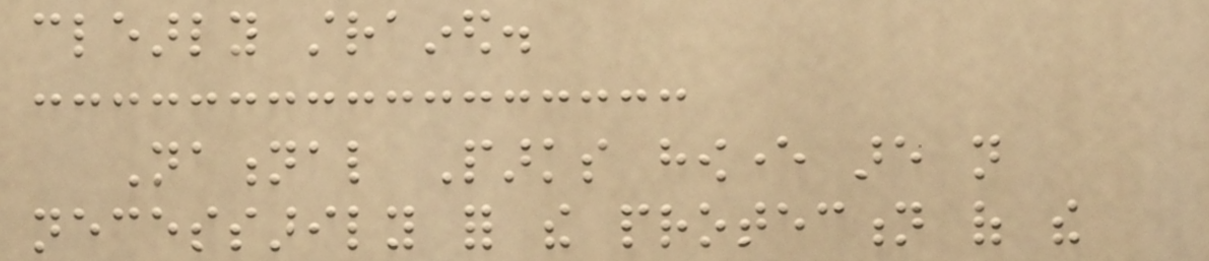clearly strained.
National Parks however are not
necessarily for the protection of the
